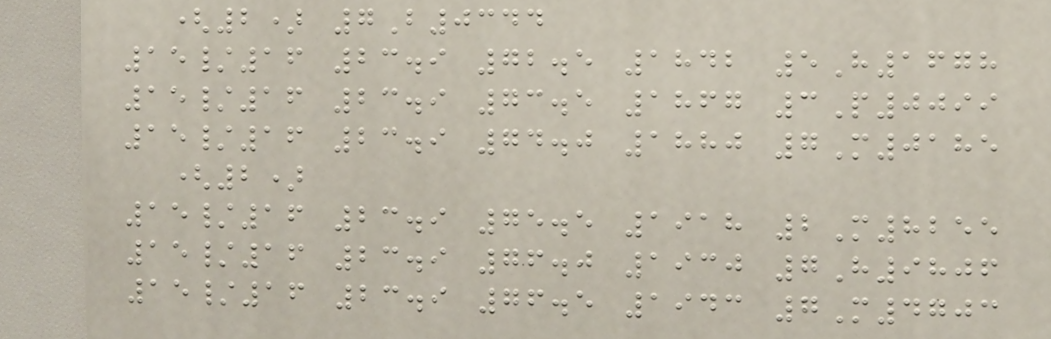(2) 7B0344
15/16 23.9 72.5 1842 5H1678
15/16 23.9 73.5 1867 3P0099
15/16 23.9 74.0 1880 7M0185
(2)
15/16 23.9 75.5 1918 2M8255
15/16 23.9 76.0 1930 7H9806
15/16 23.9 76.5 1943 7M4703
